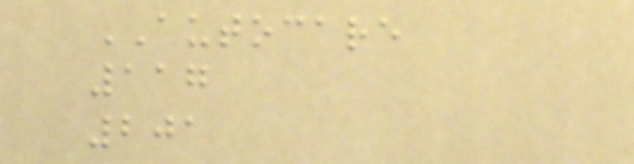AUTOCARE
117
201
